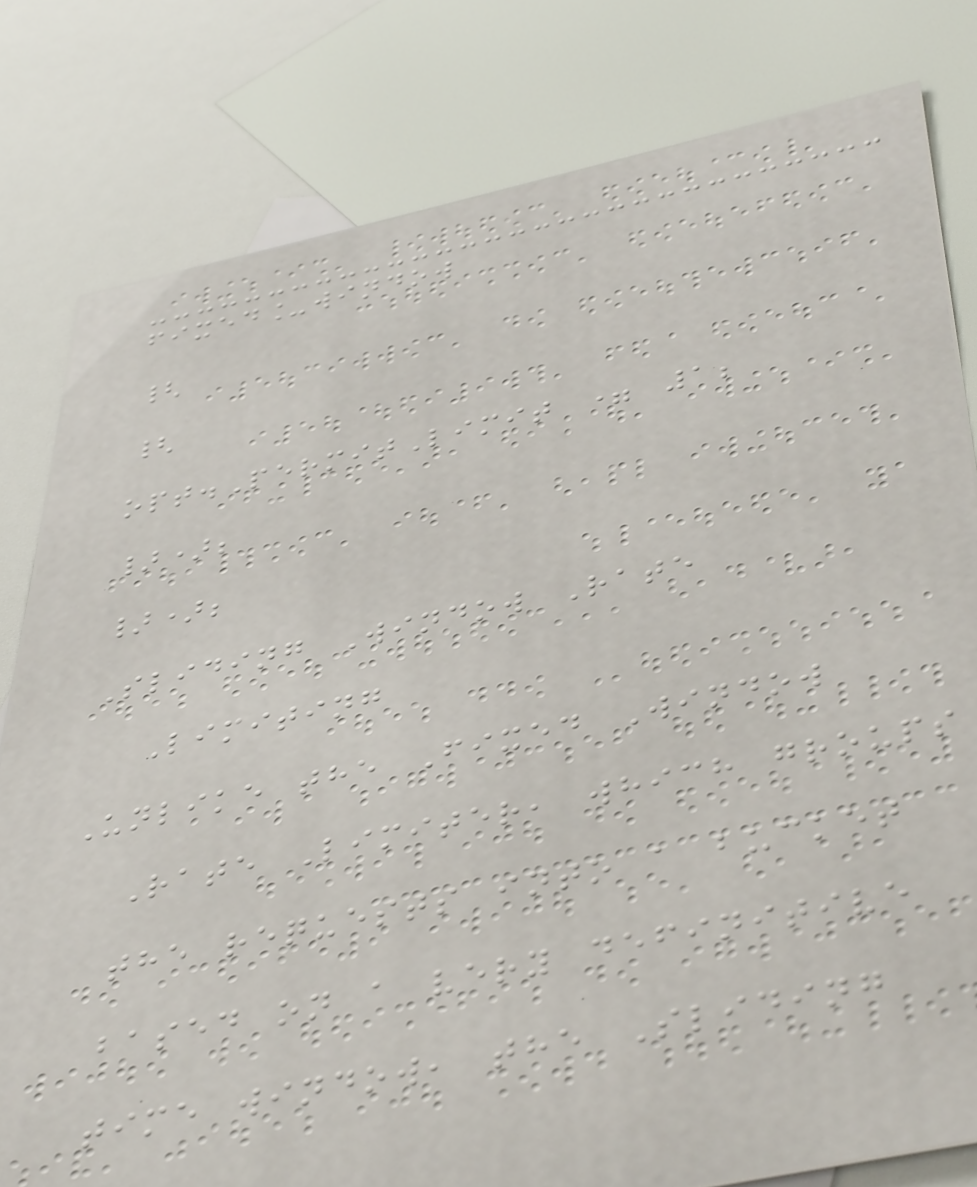fixed_window
{
{
opt.PermitLimit = 1;
});
});
Sliding Window Rate
Limiting
Unlike the Fixed Window
Rate Limiter, which groups
the requests into a bucket
based on a very definitive
time window, the Sliding
